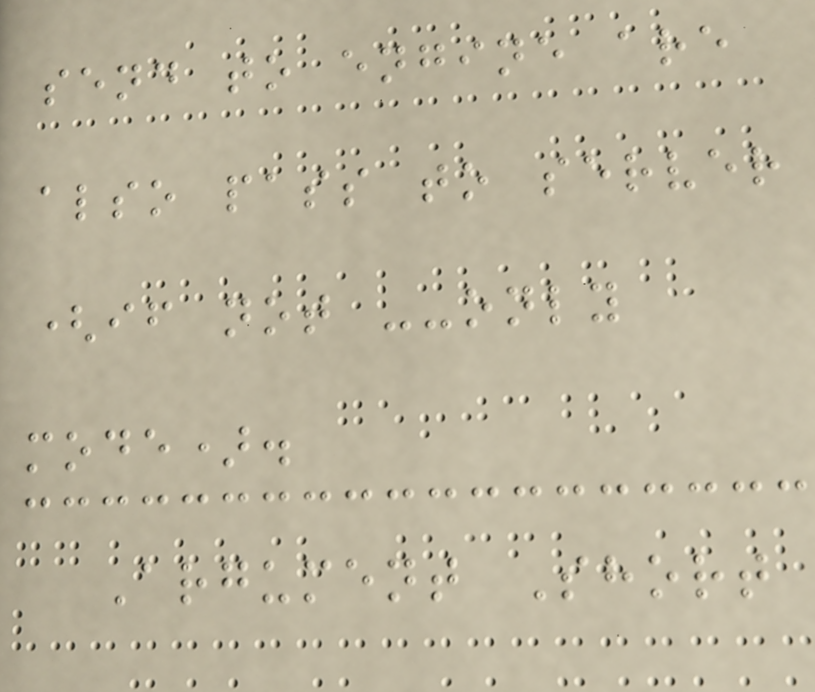send to engine are
also pass to server
(if not --only
mode).
Argument Short
